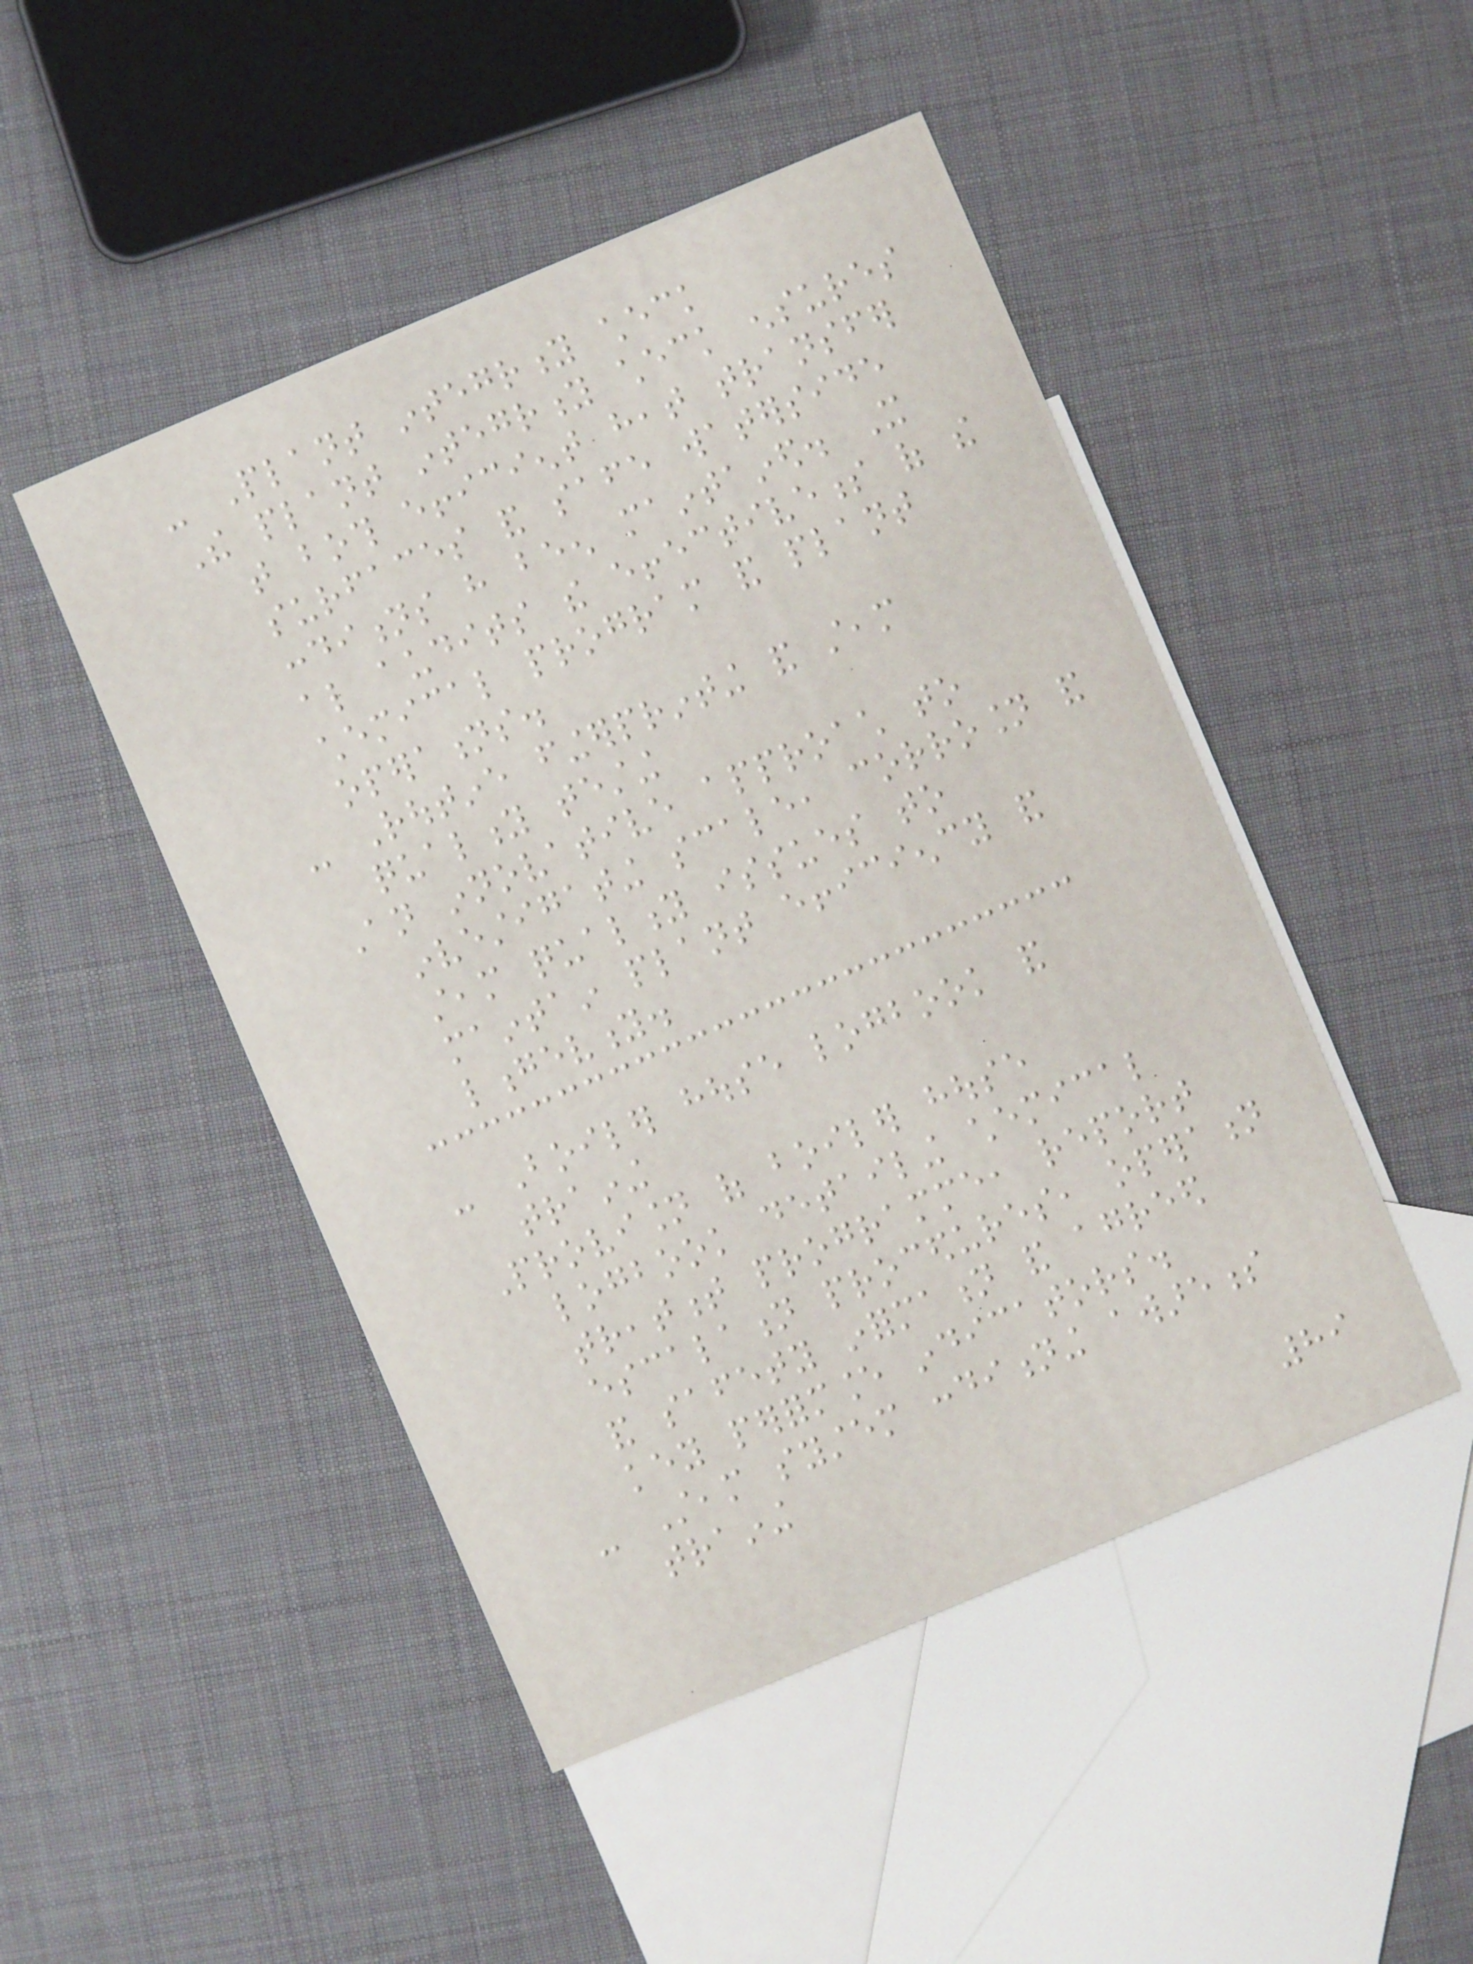- Plant integrity check
The plant integrity check ensures
that both efficient heat transfer
surfaces and safe waterside
conditions have been maintained. It
also audits the effectiveness of the
chemical program and plant
operations.
- Routine fingerprinting and steam
quality testing
An innovative approach to
investigating scale, corrosion and
steam quality issues to
maintain plant efficiency and
longevity.
- Boiler house logbook and
training
Provision of boiler house
logbook detailing chemical
treatment programme, report
escalation procedures, operation
and safety information and agreed
key performance indicators.
- Steam system conditioning awareness
training
89
